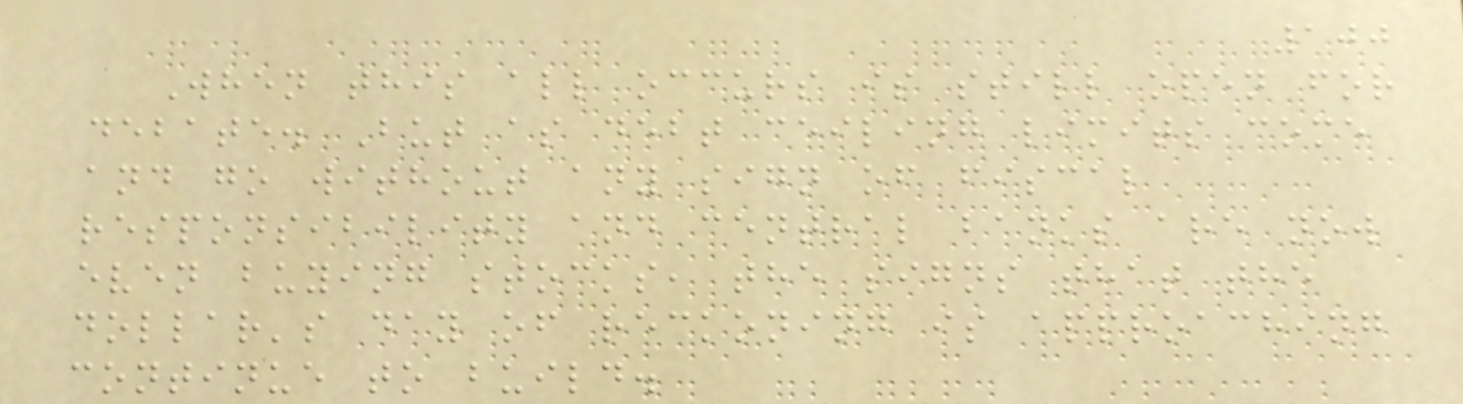100
When this all occurs is still open for
debate. But as debt ceiling limits come
and go without any sign of fiscal
responsibility and central banks are now
even buying stocks, the signs that the
dollar's day of reckoning is approaching
continue to build.
